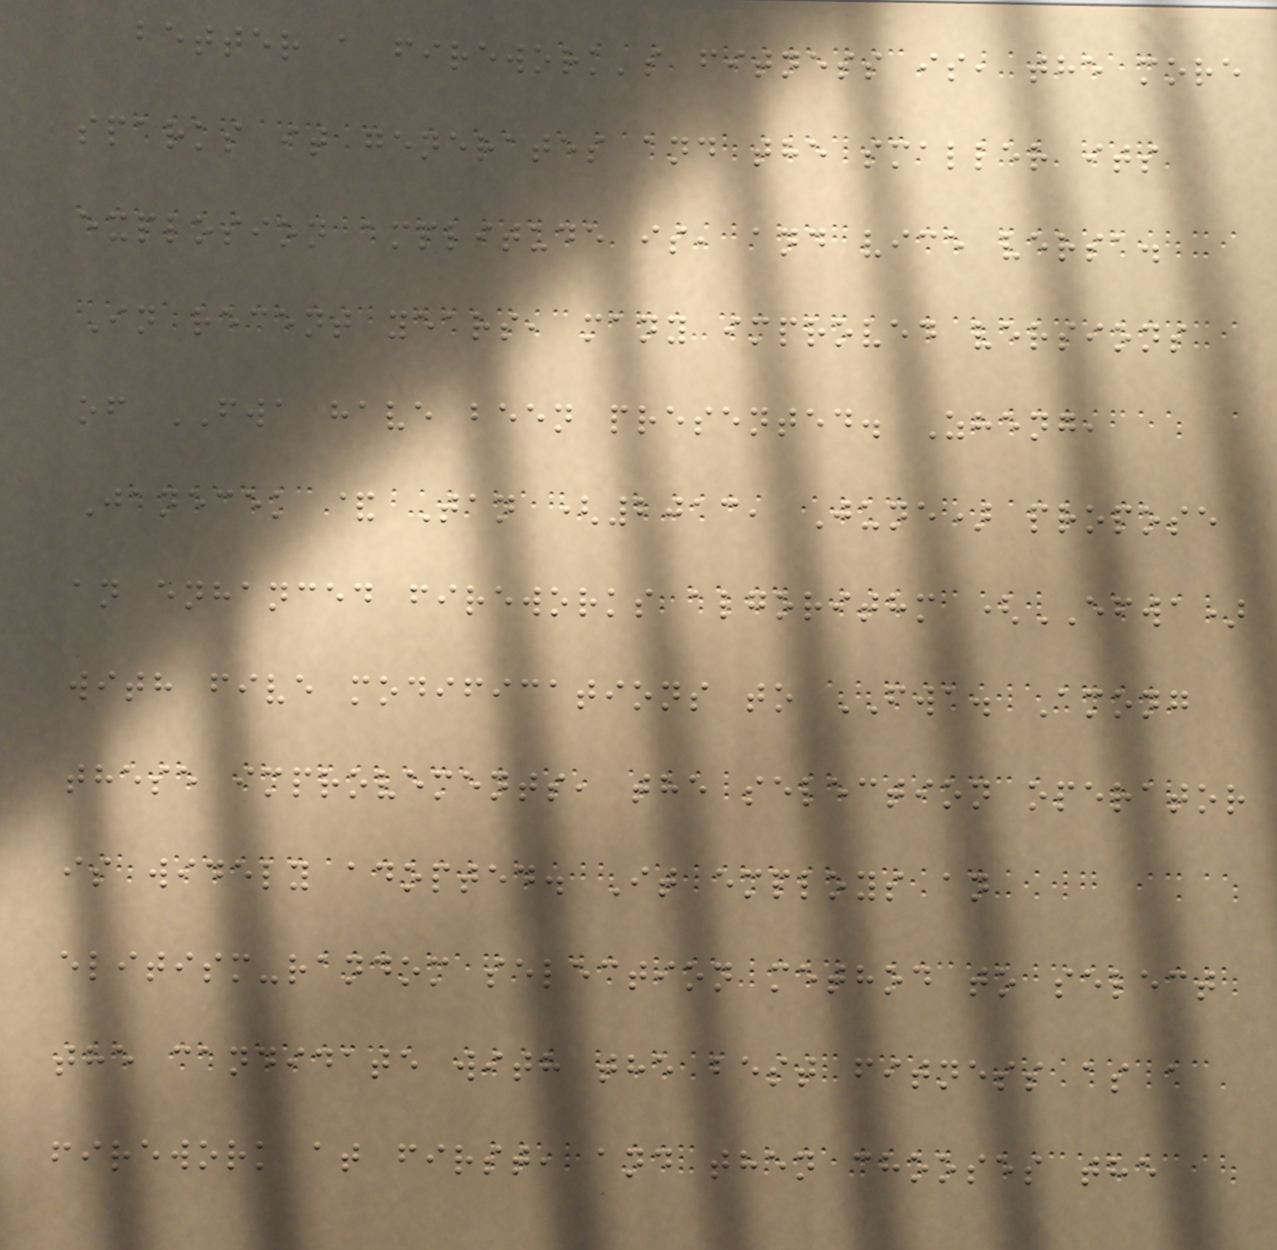better a firework's fitness is, the more
sparks it generates and the smaller its
explosion amplitude is, and vice versa.
In recent years, many improved versions
of FWA have been presented. Zheng,
Janecek & Tan (2013, June) propose
an enhanced fireworks algorithm (EFWA)
with five modifications to FWA. Among
these improvements, the selection operator
is widely adopted. It employs an
elitism-random selection method to select
the candidate with the best fitness as a
firework at first, and then chooses the
